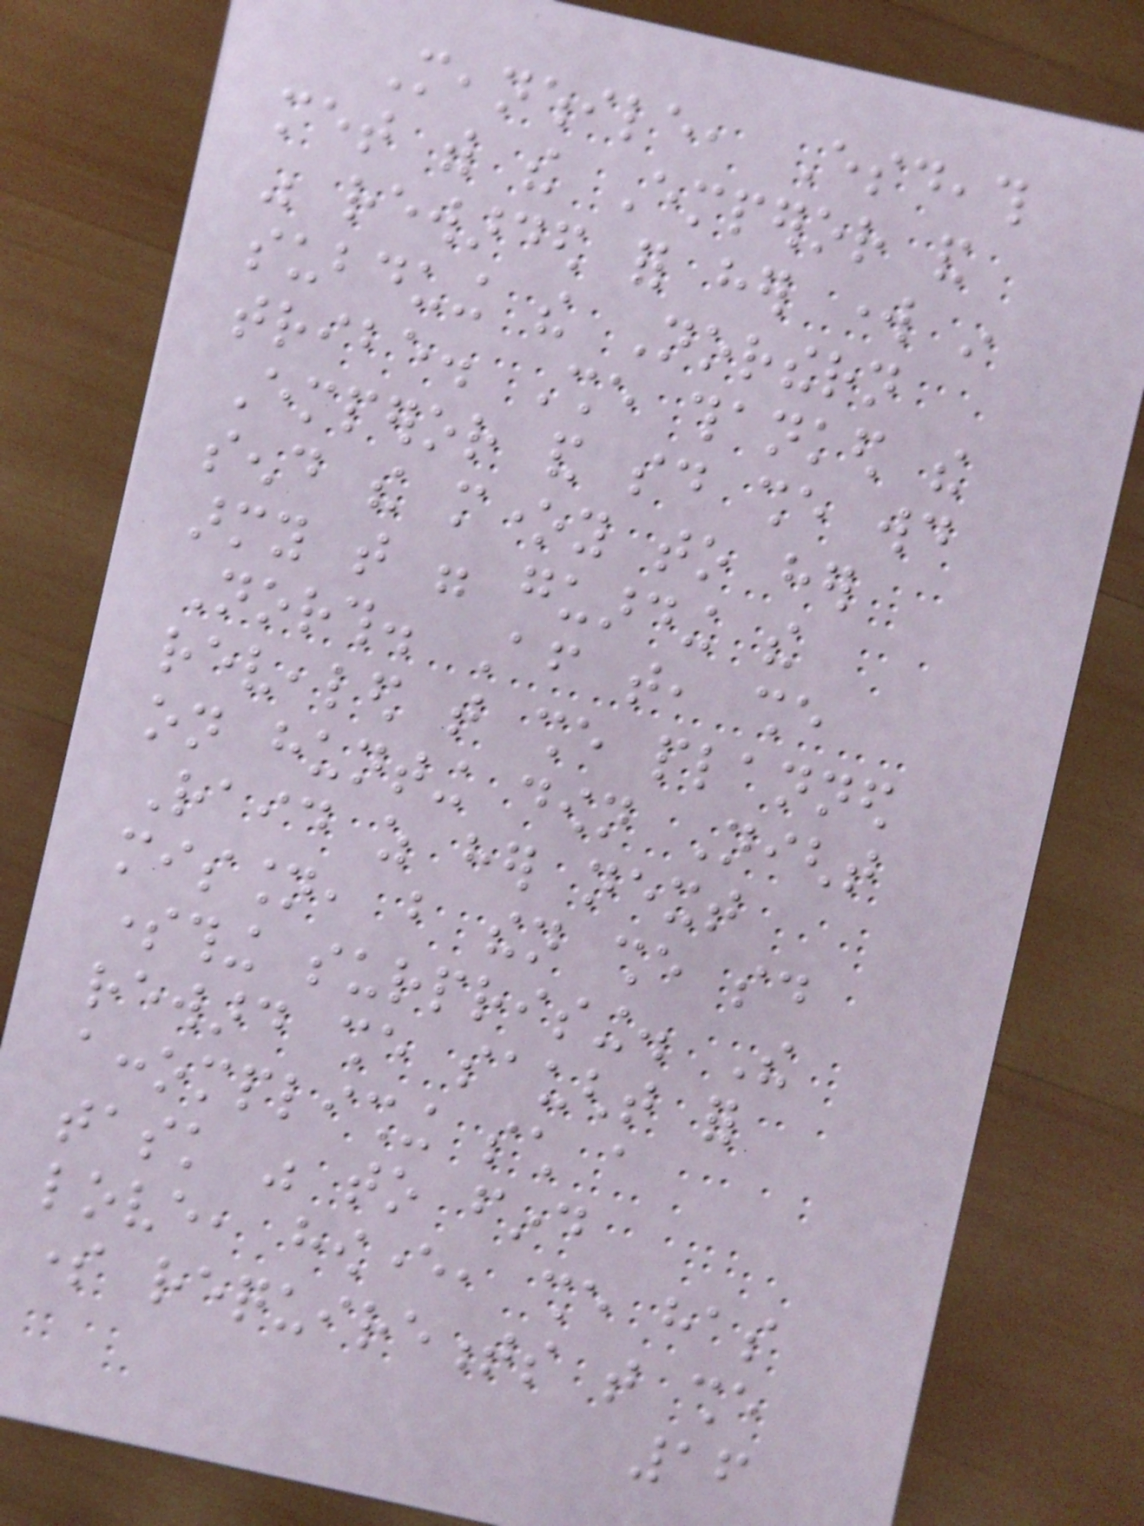Meanwhile, Esdeath
met with the Emperor and
was rewarded for her work in
subduing the Northern
tribe. She thanked the
Emperor and said she would
send the money to her
army that were guarding the
North. After that, she
revealed that she planned
on hunting down Night
Raid as her next
mission, but then she said
something surprising. The
reward she saught for
accomplishing such a
task was to find
love, however, she has
some requirements that she
16
